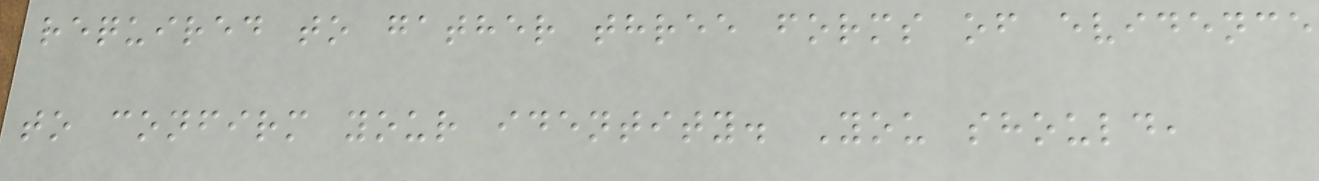required to gather three forms of evidence
to confirm your identity. You should,
